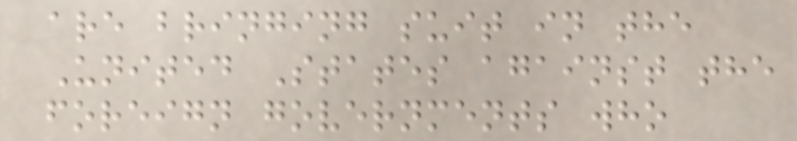are bringing suit in the
United States against the
foreign governments who
